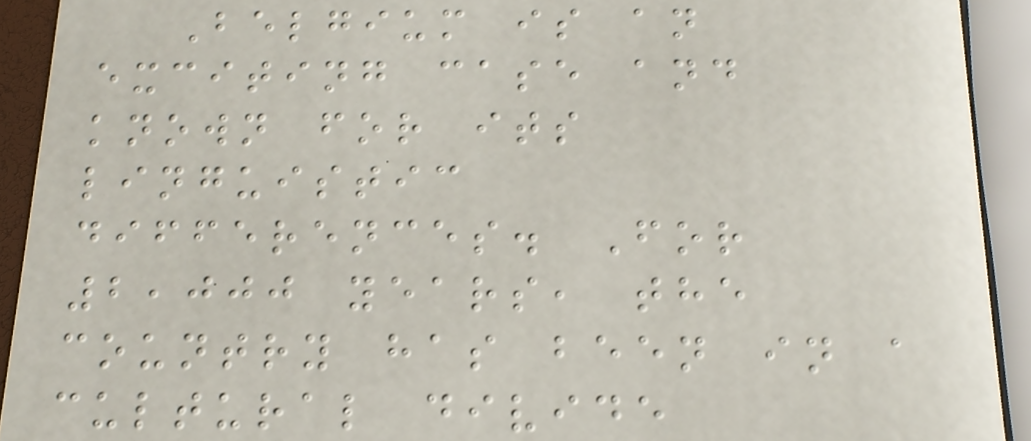Belgium is an
exciting case and
known for its
linguistic
differences. For
2,000 years, the
country has been in a
cultural divide
